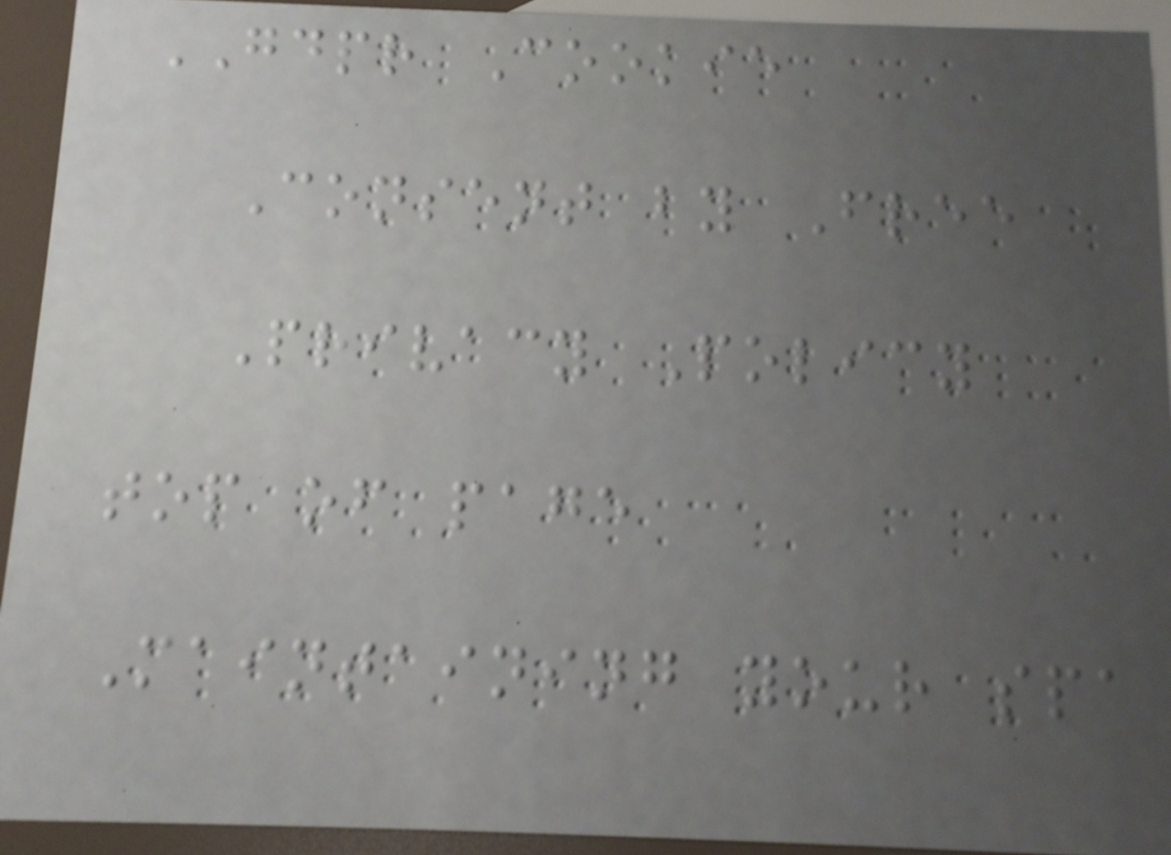GDPR Cookie
Consent by Free
Privacy Policy
top of page
Maintaining your spa
